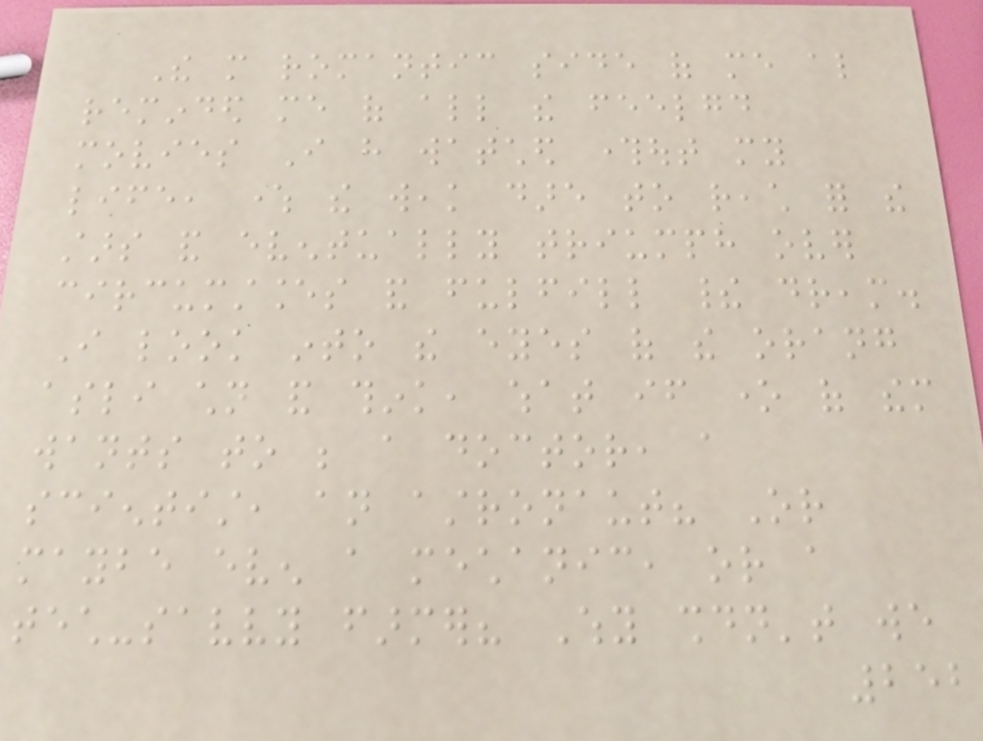The more romantic side of me also
reminded me of all the feelgood
movies I have watched throughout my
life, where the weak dare to reach for the
stars and eventually triumph over
circumstances and fulfill their dream.
I look into the eyes of the orang
asli children and think, what if one of them
wants to be a doctor, a
scientist, an astronaut? Or
maybe even a mechanic, or a
tech-savvy farmer? Why shouldn't we
252
